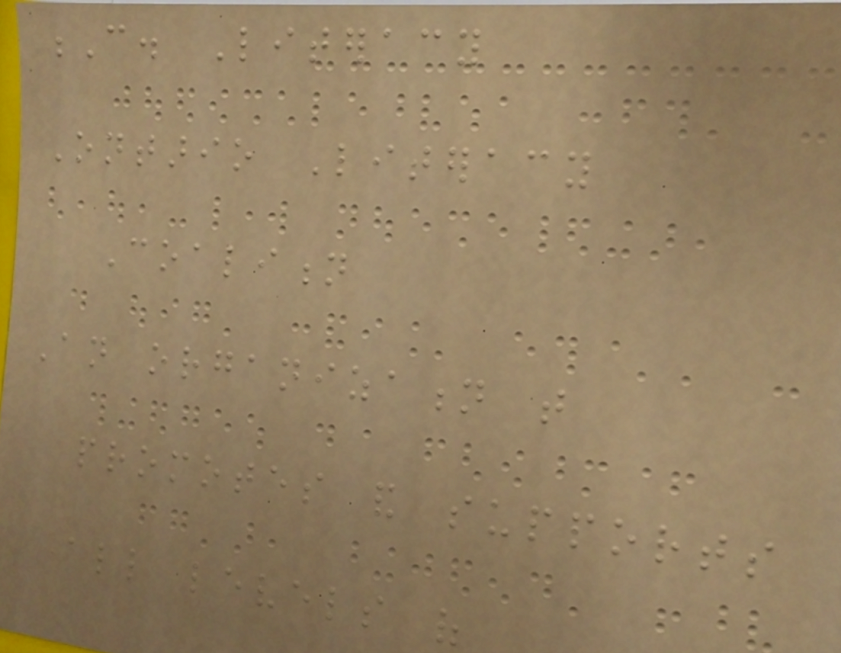C. Literacy
Ontario Literacy
Coalition
An organization that
promotes and supports
all levels of
